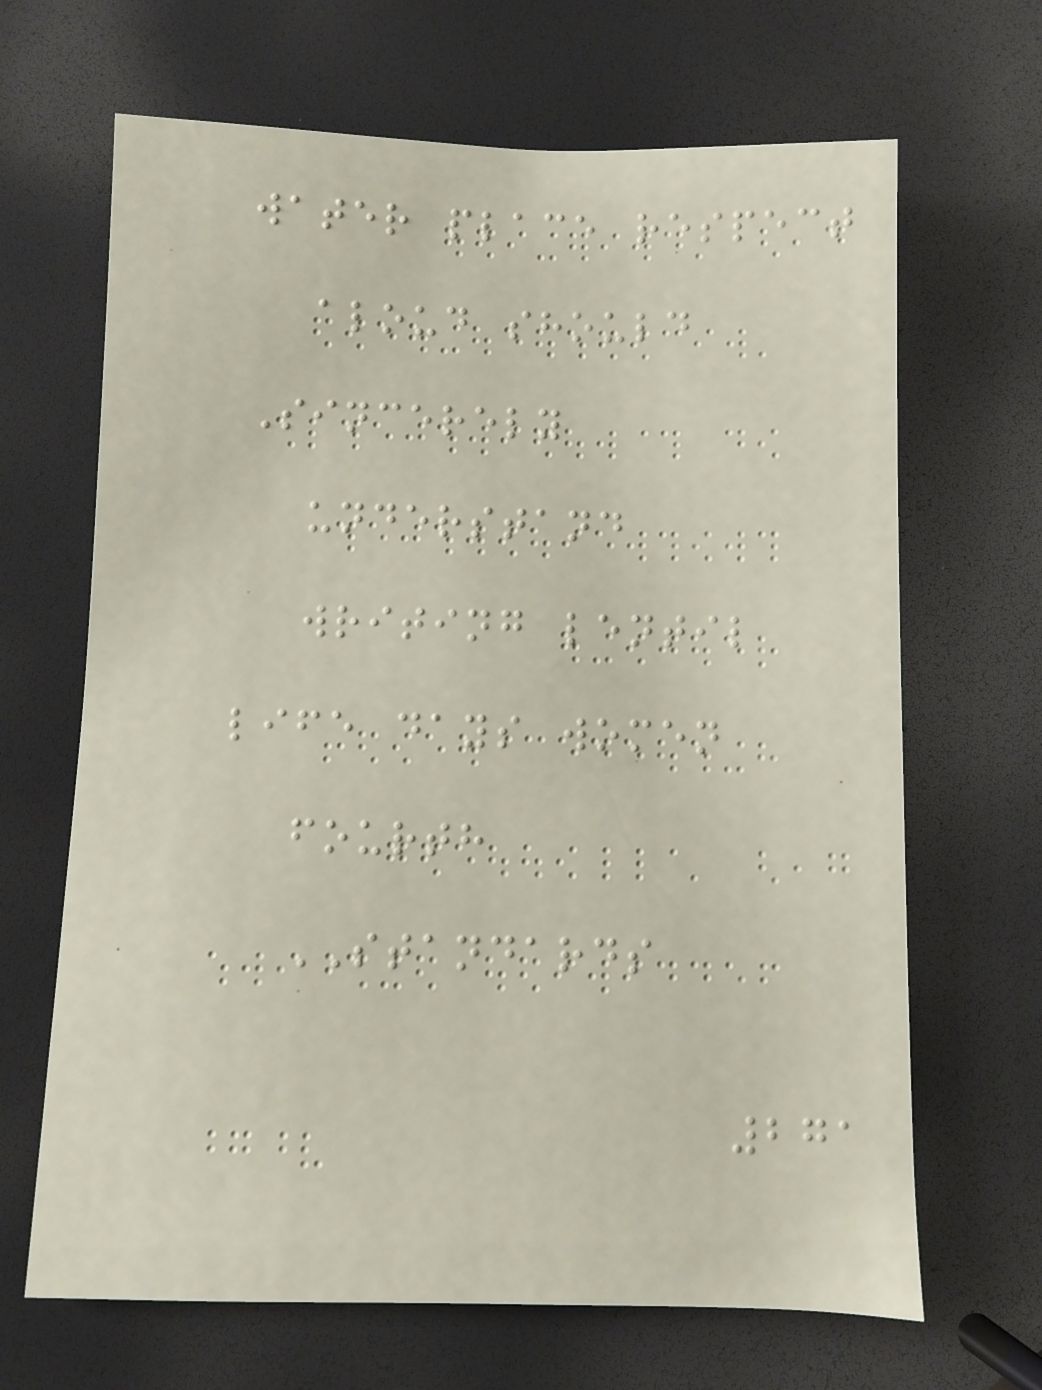water place respect
aloud should
Sincerely
understand
writing lentil
life days women
fourth
STANDARDS
271
